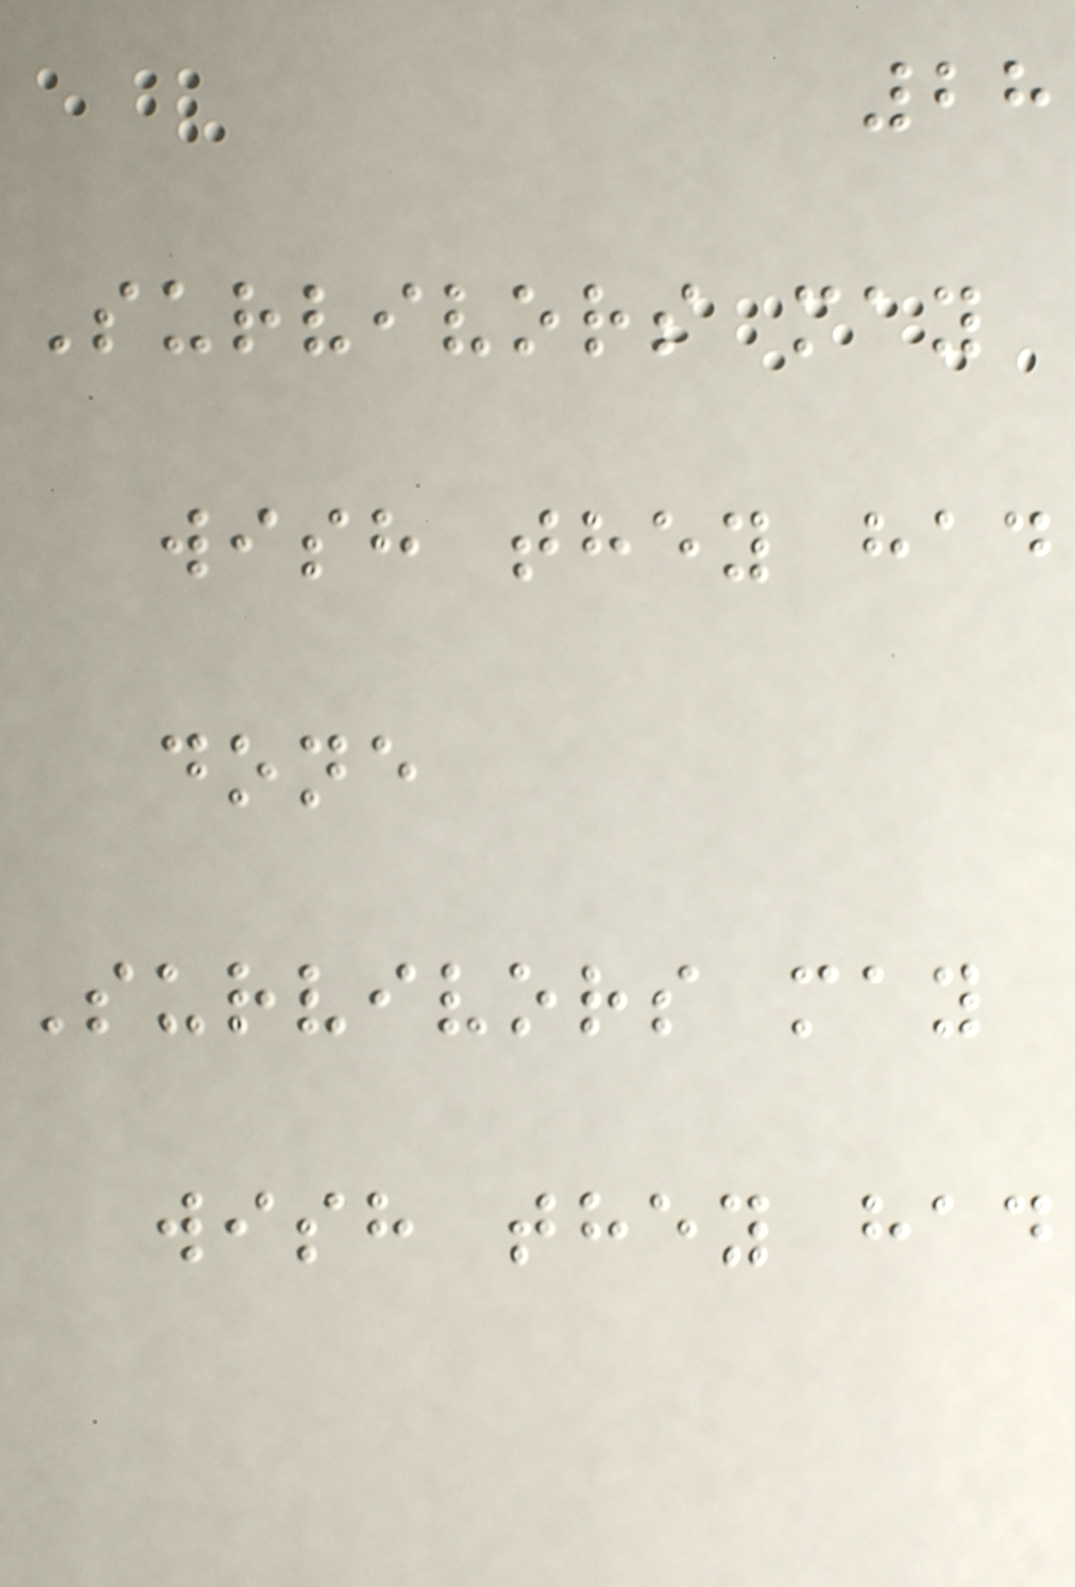28
Survivors may
wish they had
done
Survivors may
wish they had
